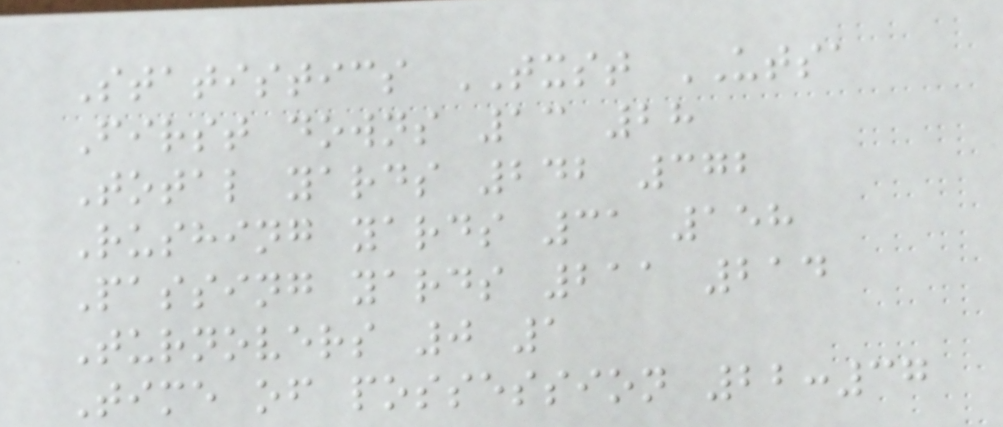Statistics TXST UTSA
First downs 13 28
Total yards 242 372
Rushing yards 31 158
Passing yards 211 214
Turnovers 0 1
Time of possession 22:37
